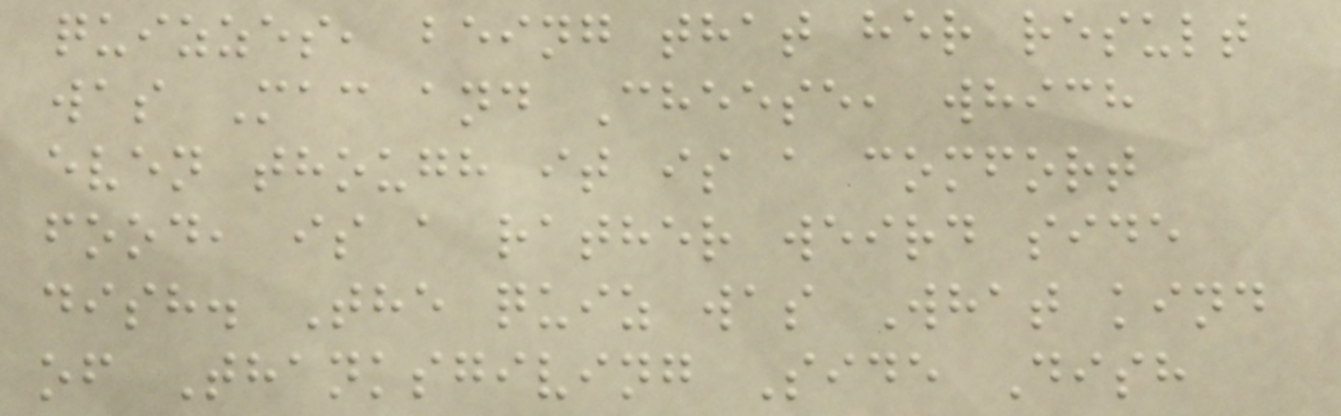quizzes, being that her result
was Mac and Cheese, which
even though it is a comfort
food, is a rather weird side
dish. The quiz was What kind
of Thanksgiving Side Dish
